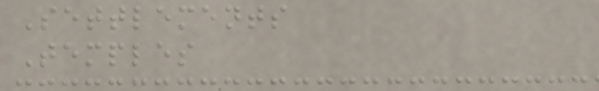Settlements
Temples
